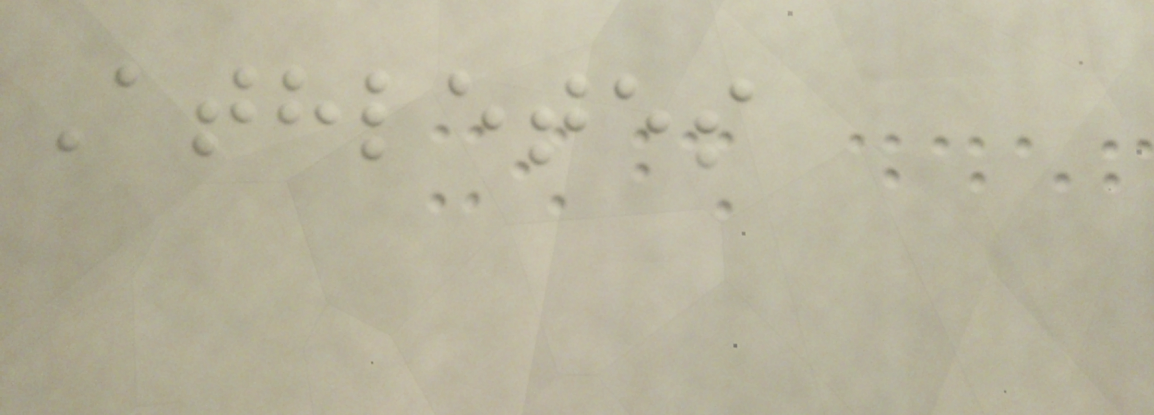Athletes
